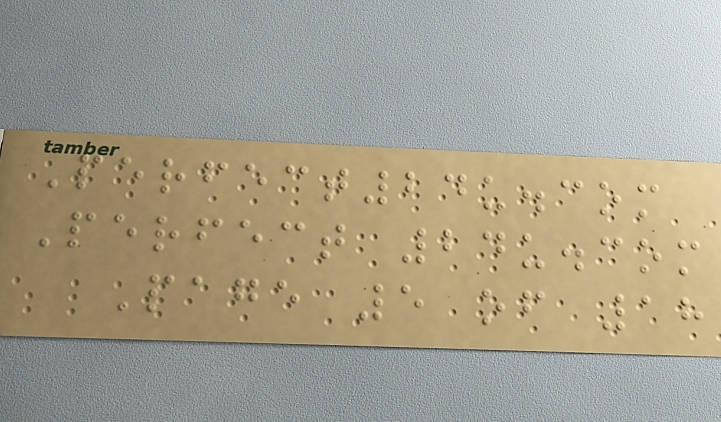Perfect24u.com
Perfect 24u.com
Page 5 of 18
